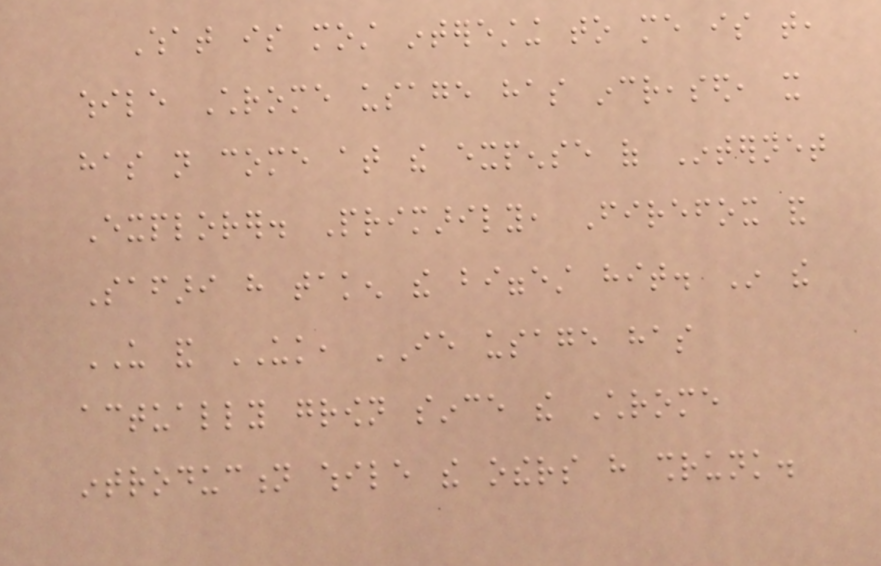What is most interesting to me is that,
while Chrome usage has increased, it
has not come at the expense of Internet
Explorer. Primarily, Firefox and
Safari have taken the biggest hit. In the
US and UK, IE usage has
actually grown since the Chrome
introduction while the others have shrunk.
